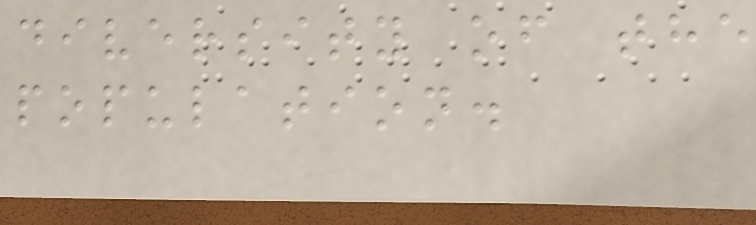diversity of the
population.
